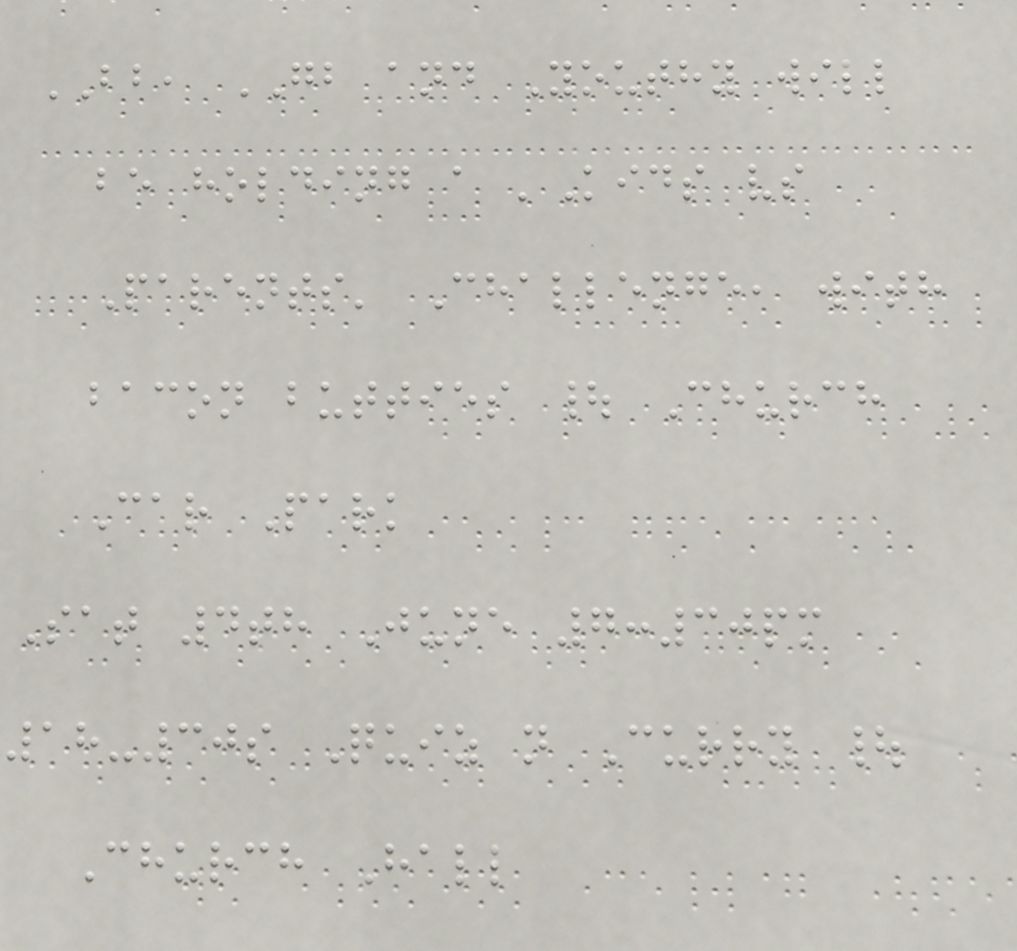BB, GB and Youthy will
be holding a 'Kids vs
Parents' Challenge, with
bacon butties | Church
Car Park
Sat 4th June 7:30pm
18-30s Quiz n Curry |
Church Hall
